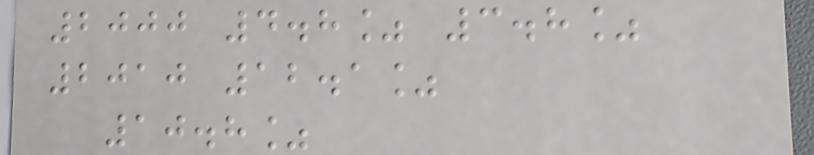2000 4.8% 3.8%
2010 12.1%
10.8%
